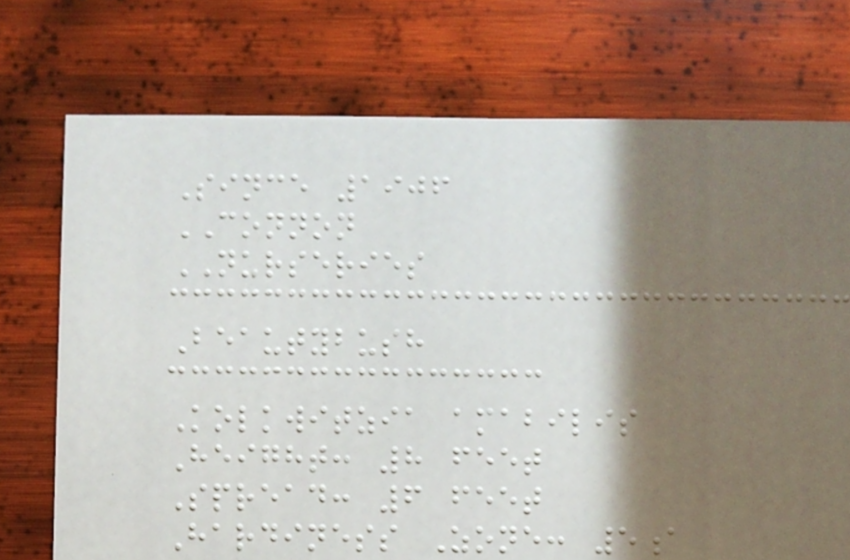Since 1906
CONNON
NURSERIES
Beautybush
Kolkwitzia amabilis
Height: 8 feet
Spread: 6 feet
Hardiness Zone: 5a
